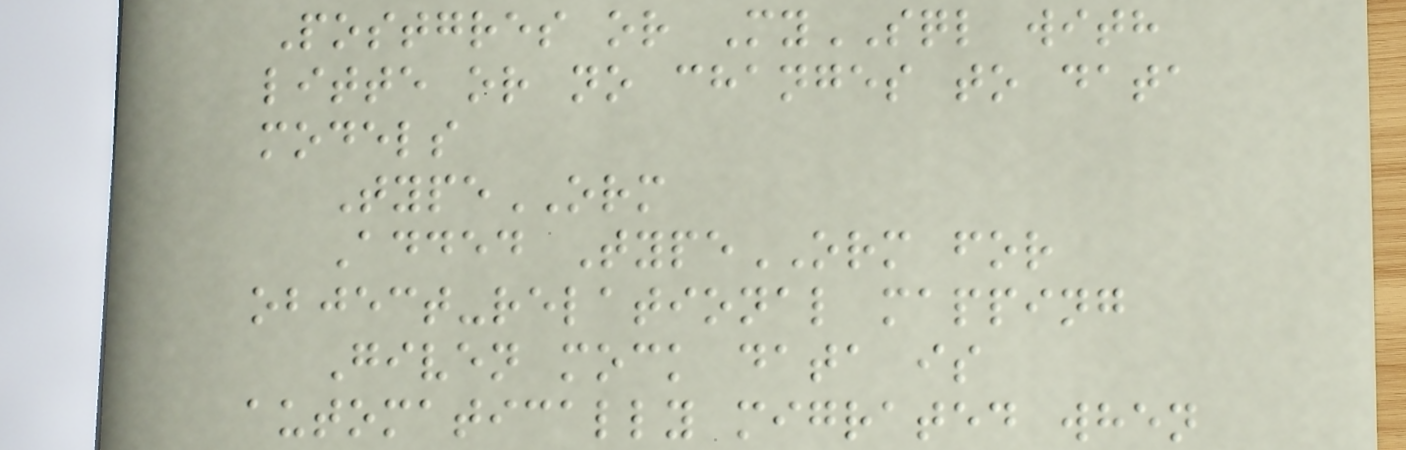Postgres or MySQL with
litte or no changes to data
models
TypeORM
Added TypeORM for
object-relational mapping
Given mock data is
automatically migrated when
